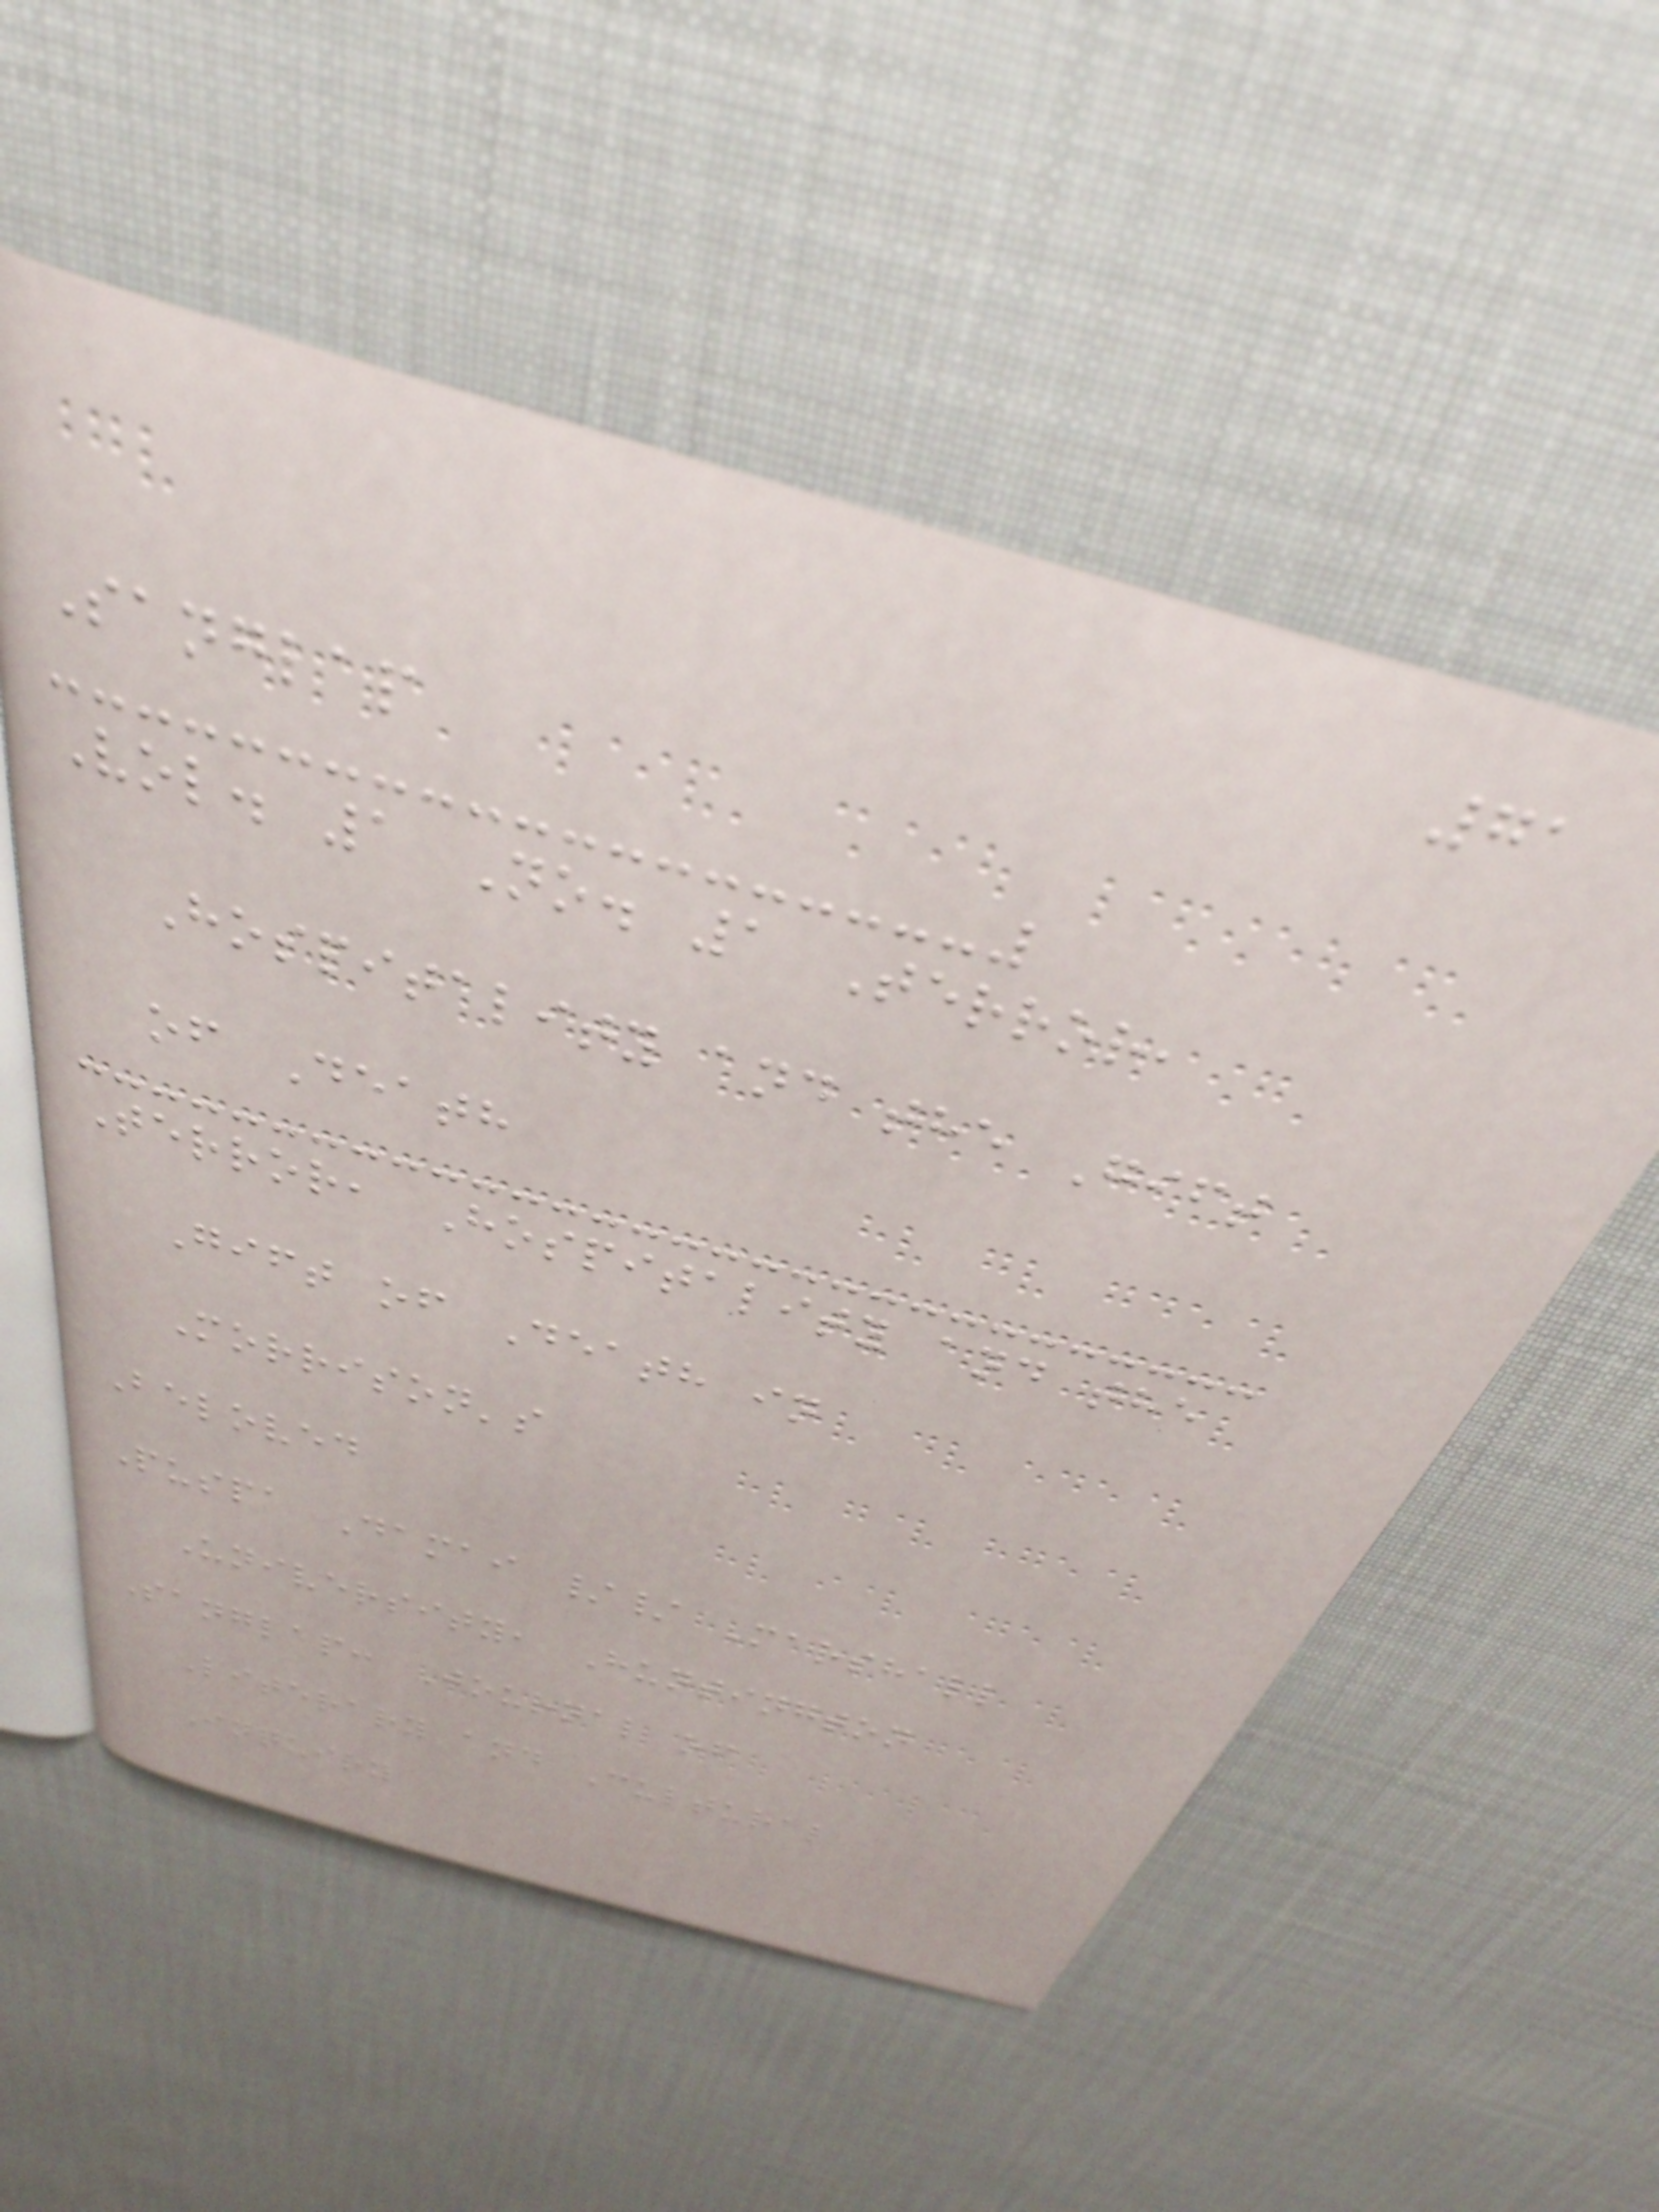71
Sanglap
Vol. 1 No. 1 Terror,
Hospitality and the Gift
of Death
Terror, Hospitality and the
Gift of Death in
Morrison's
Beloved
Puspa Damai // Marshall
University, Huntington
Sanglap: Journal of
Literary and Cultural
Inquiry
